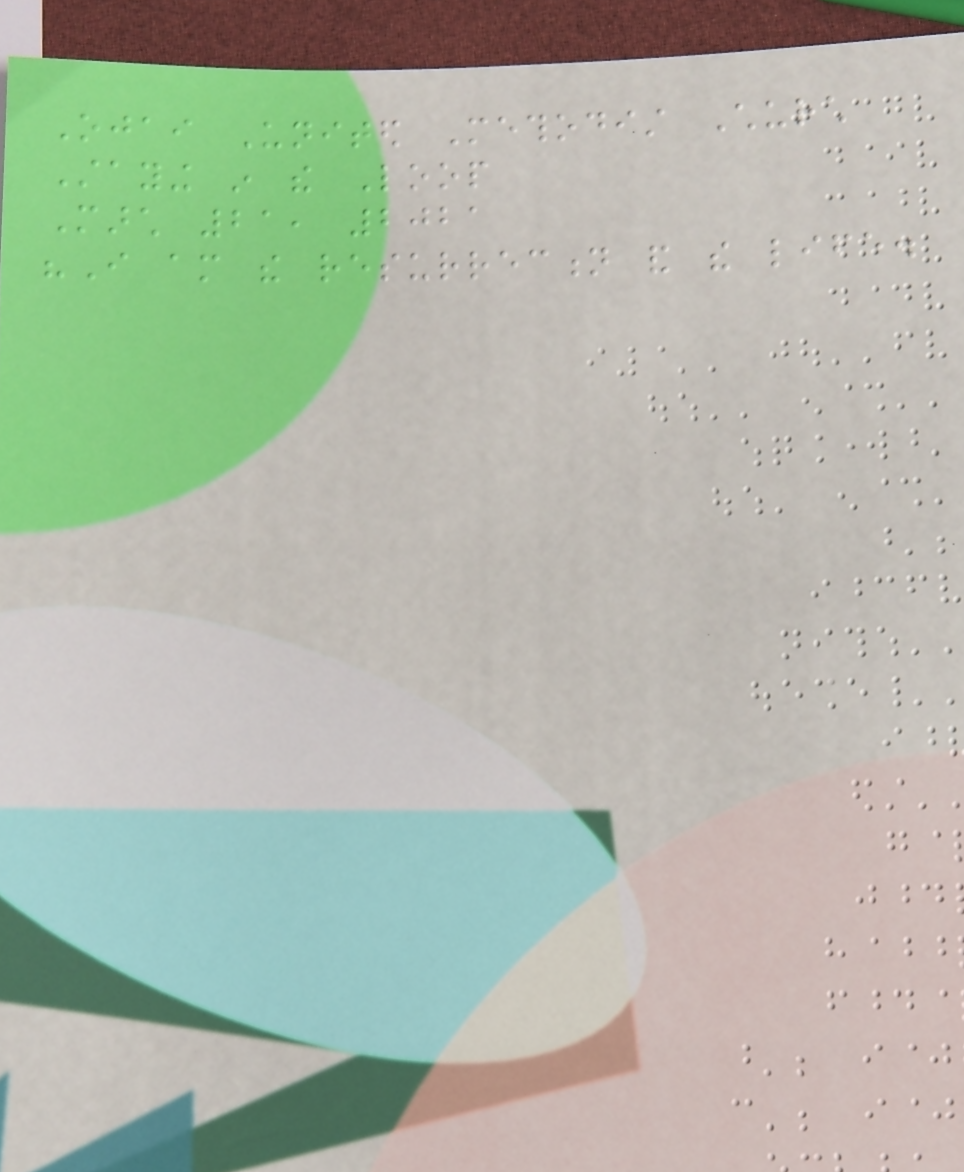Ojai United Methodist Church
Staying in the Loop
March 21, 2021
"I am the resurrection and the life.
